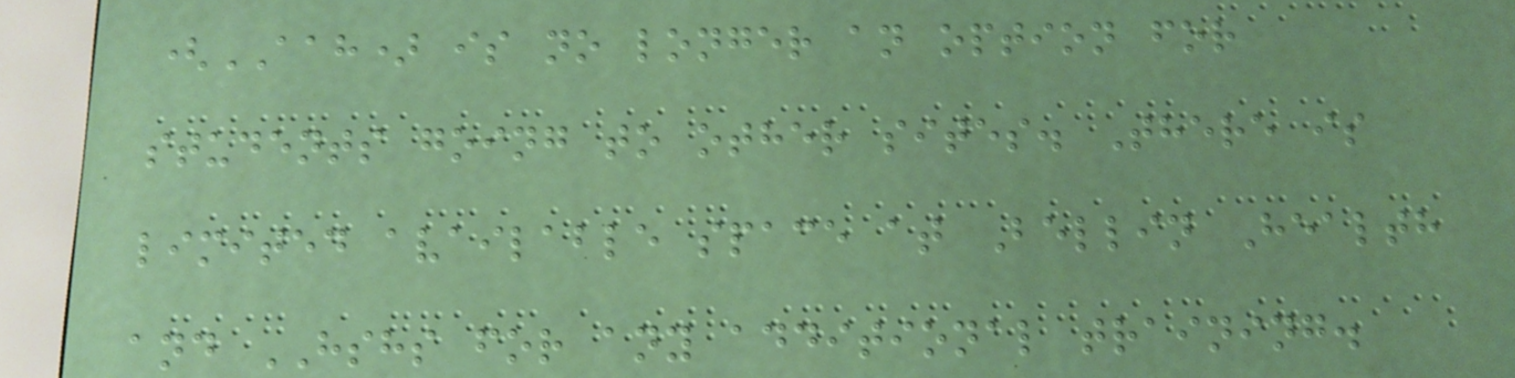(AAH) is no longer an option for
students going to other sites. There is
limited available space at Bellin Health
and HSHS for any additional training.
